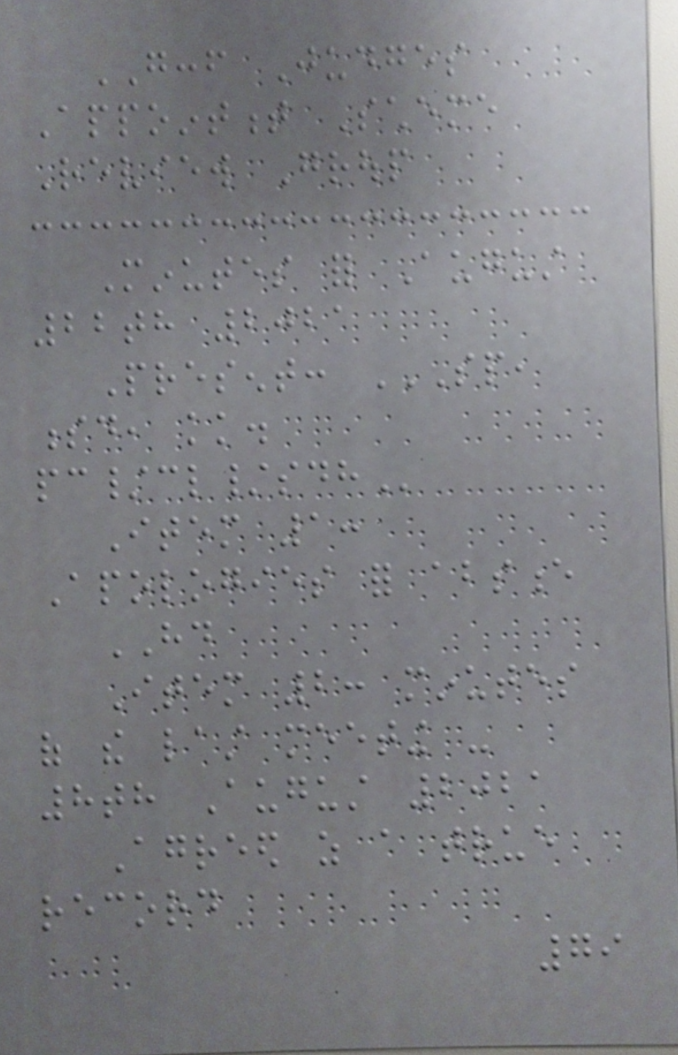GCCF Judges
Appointment Scheme
Review Group
Minutes for August
22th 2021
Present: SP,
SD, KK.
PC/CL/SDH
Item 1:
Apologies for absence
HD
Item 2: minutes
of the last meeting -
8th August 2021
Agreed as a true
record
79
